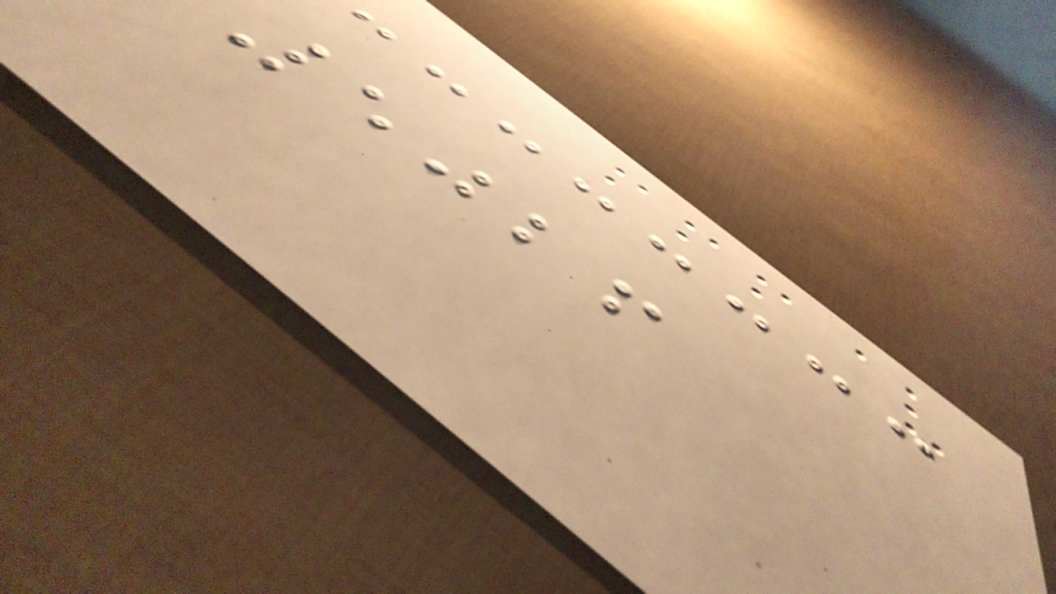5026
